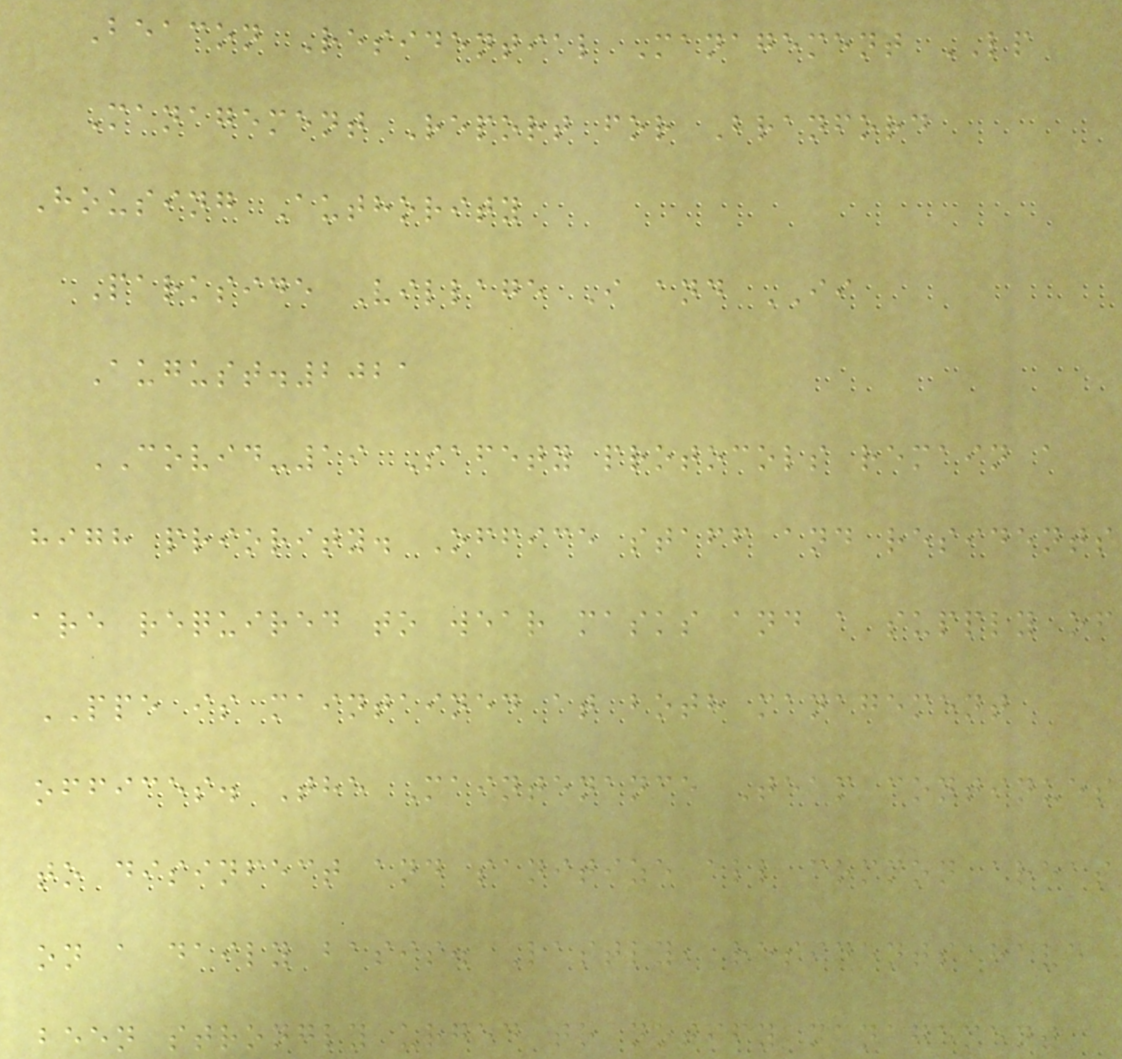Beacon Residential Management LP
Management Report for Branford
Housing Authority
Parkside Village I and II
August.2021
COVID-19 Safety protocols remain a
high priority. Office staff and residents
are required to wear masks and a supply of
PPE is maintained at both management
offices. The Maintenance Team continues
to disinfect and sanitize all common areas
on a daily basis. Lastly, residents have
been strongly urged to notify management
